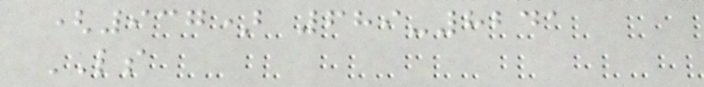(937) 689-8241
LS
